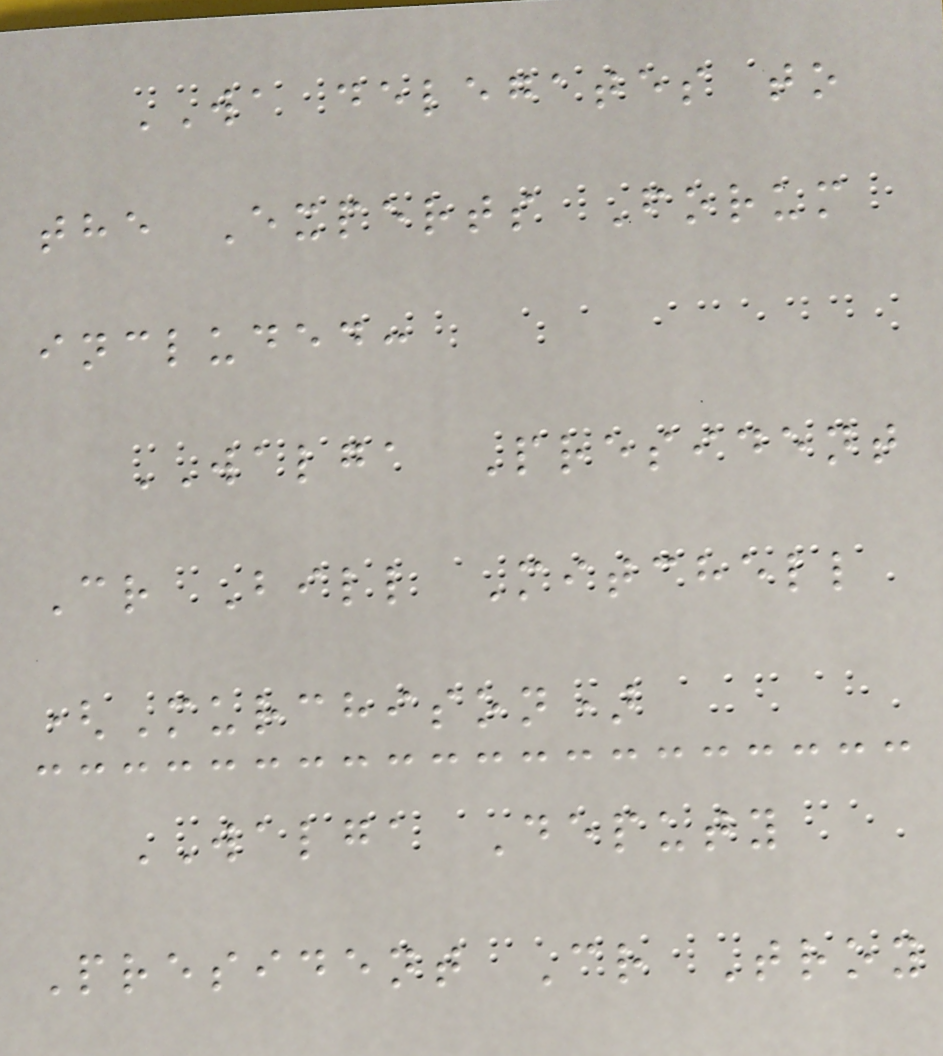WA delegates to
the Experts Forum
included:
WALGA President
Cr Bill Mitchell
(Murchison)
WALGA Deputy
President Cr Troy
